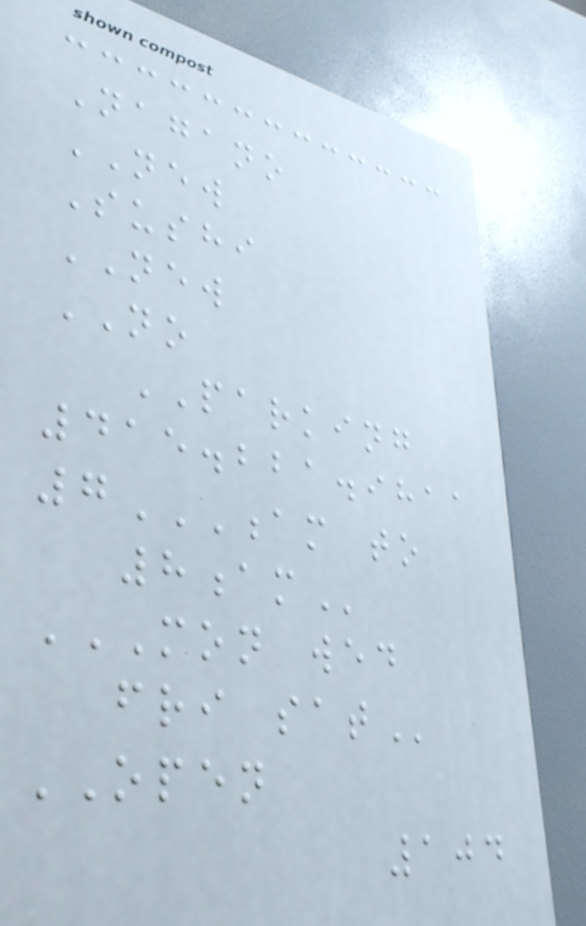Nagano
NEW
Sushi
NEW
NO
PARKING
415.221.9811
7AM TO
8AM
MON WED
FRI SAT
OPEN
104
